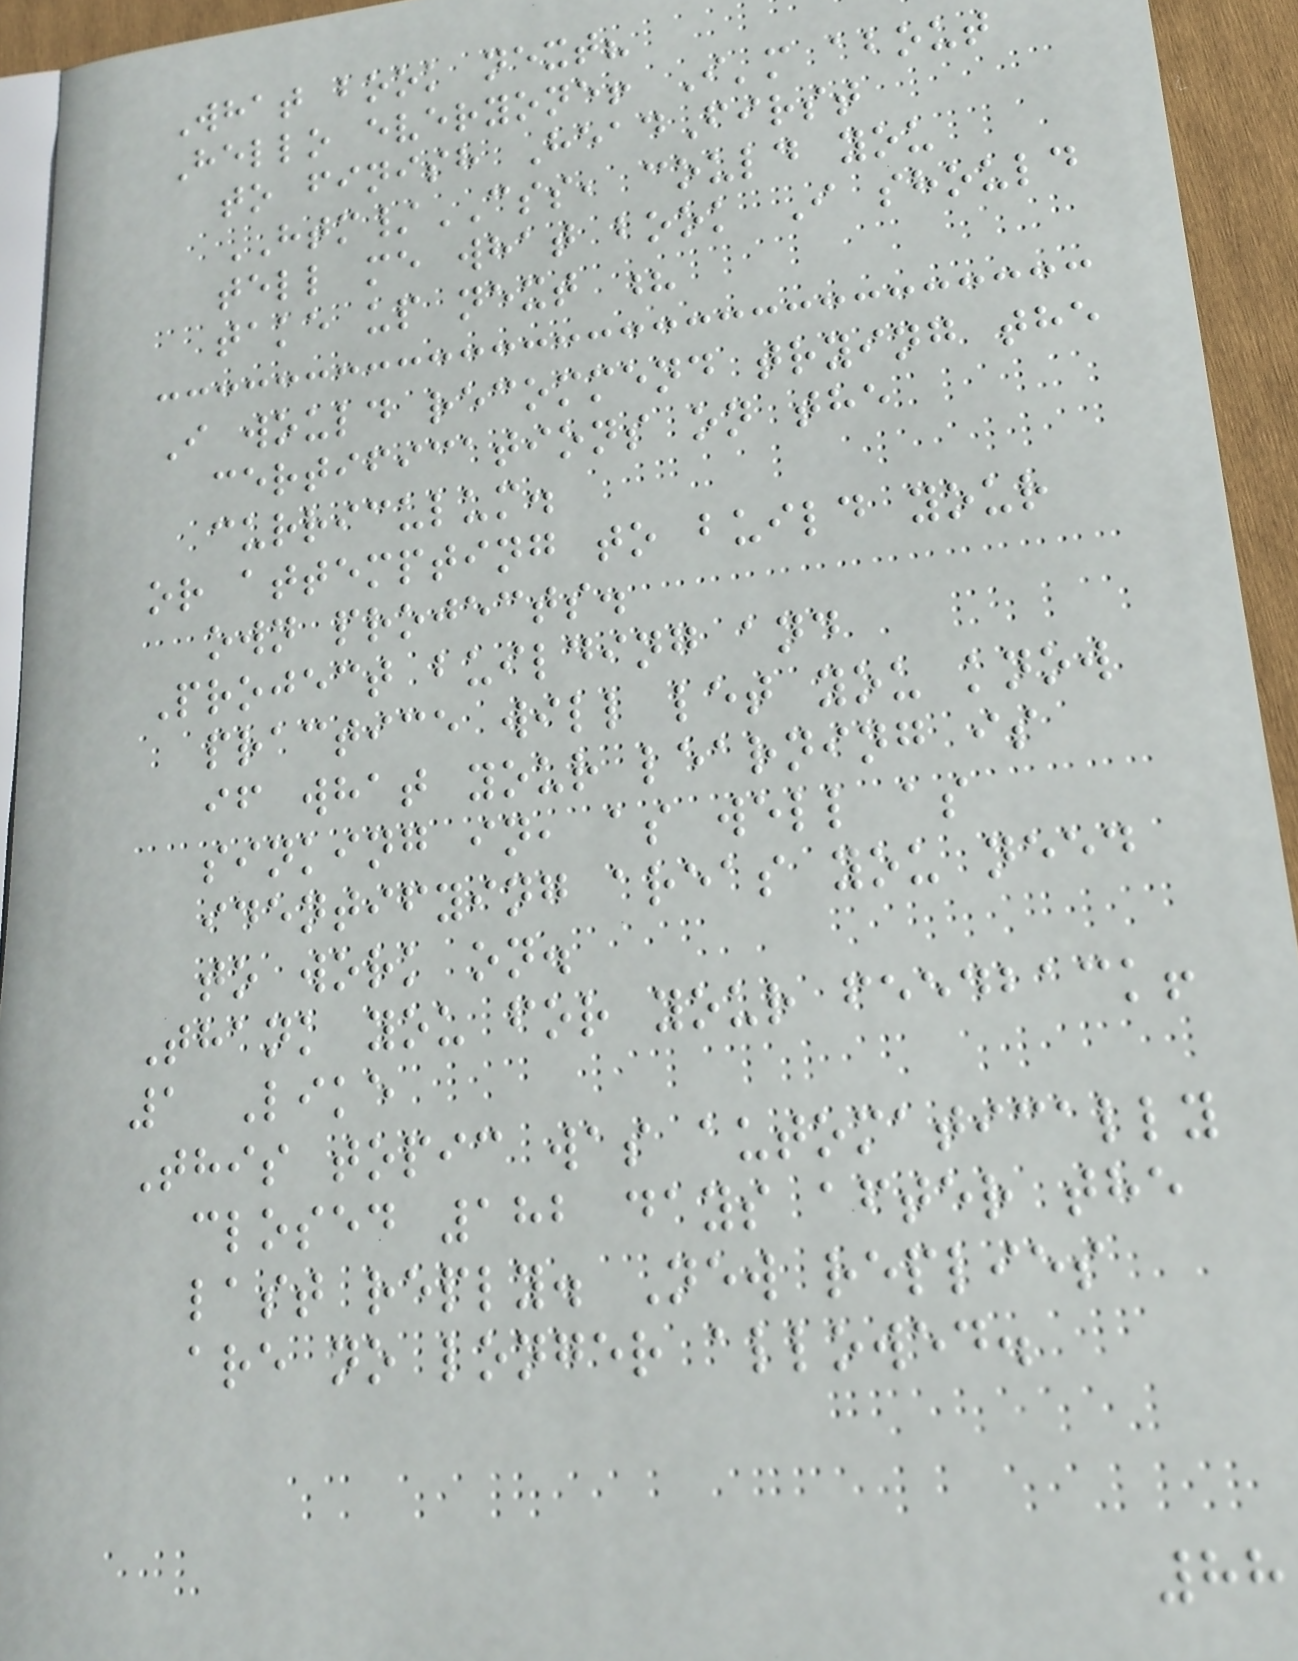What book next?
Hello everyone! I'm about
to finish HeadFirst
HTM/CSS, could you
tell me what book I should
take up next ?
I would recommend trying the
certifications on the
curriculum.
or attempting to build your
own projects.
Project building and
practice will let you know
if what your learning is
sinking in, as well as
identifying areas you need
to work on.
Thank you for your feedback!
1 Like
This topic was automatically
closed 182 days after the
last reply. New replies
are no longer allowed.
88
